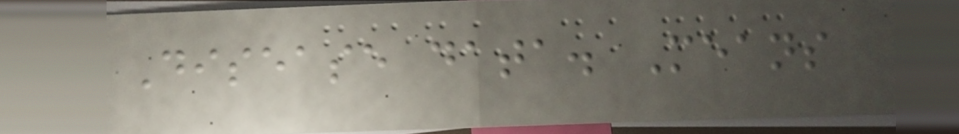Disease data. Means
